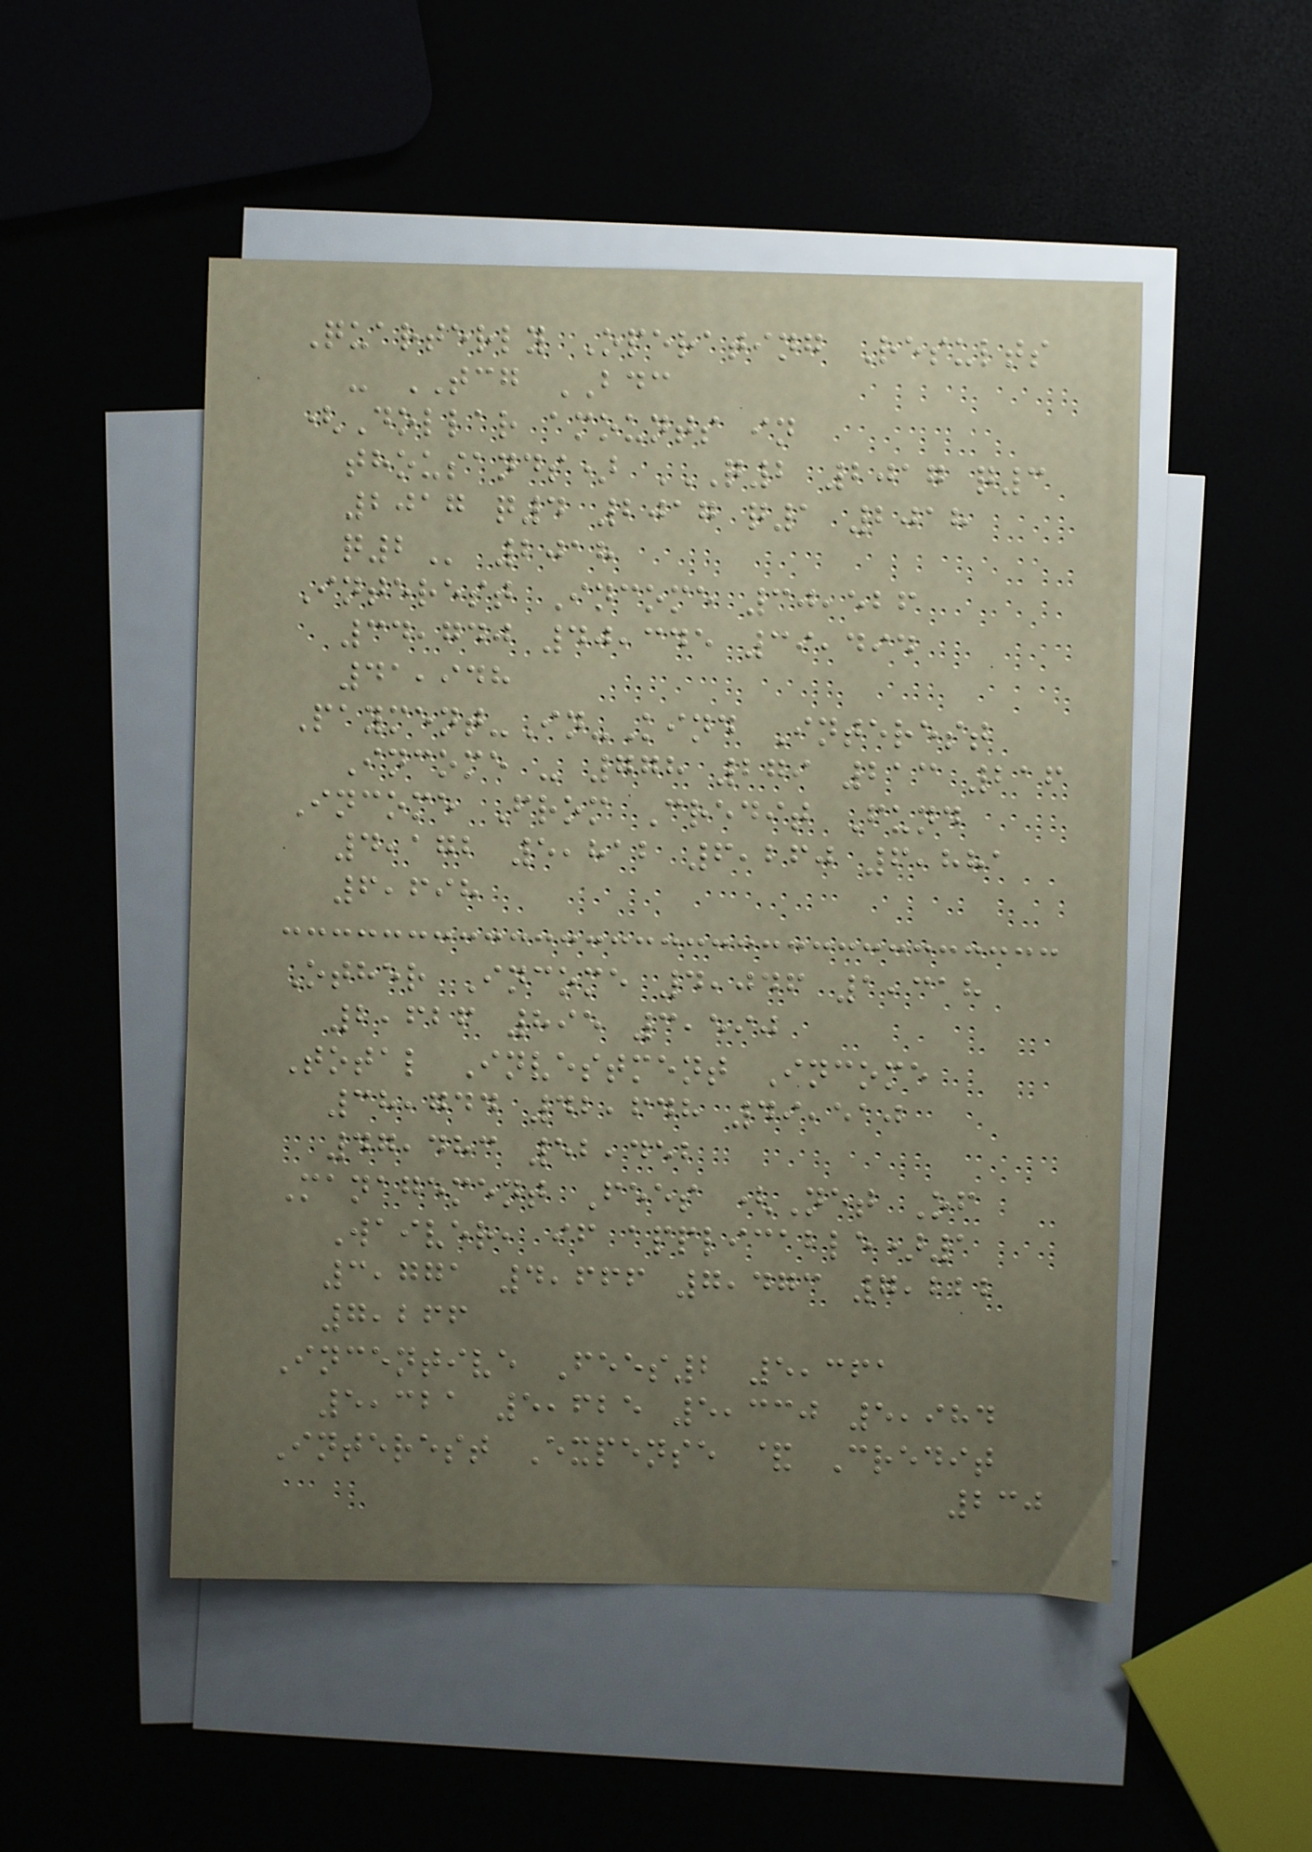Quarterly Operating Results
- TCG BDC
(Dollar amounts in
thousands) Q2 2017 Q3
2017 Q4 2017 Q1 2018
Q2 2018
Interest Income 30,526
34,740 40,345 39,494
41,948
Payment-In-Kind Interest
Income - 778 279 213 216
Income From Credit Fund
4,172 5,812 6,260 6,881
6,698
Other Income 4,046 1,318
2,626 895 3,590
Total Investment Income
38,744 42,648 49,510
47,483 52,452
Management Fees (Net Of
Waiver, if applicable)1
3,771 4,666 7,473 7,222
7,266
Incentive Fees2 5,361
5,321 5,625 5,330 5,984
Interest Expense & Credit
230
